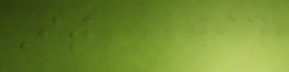It
